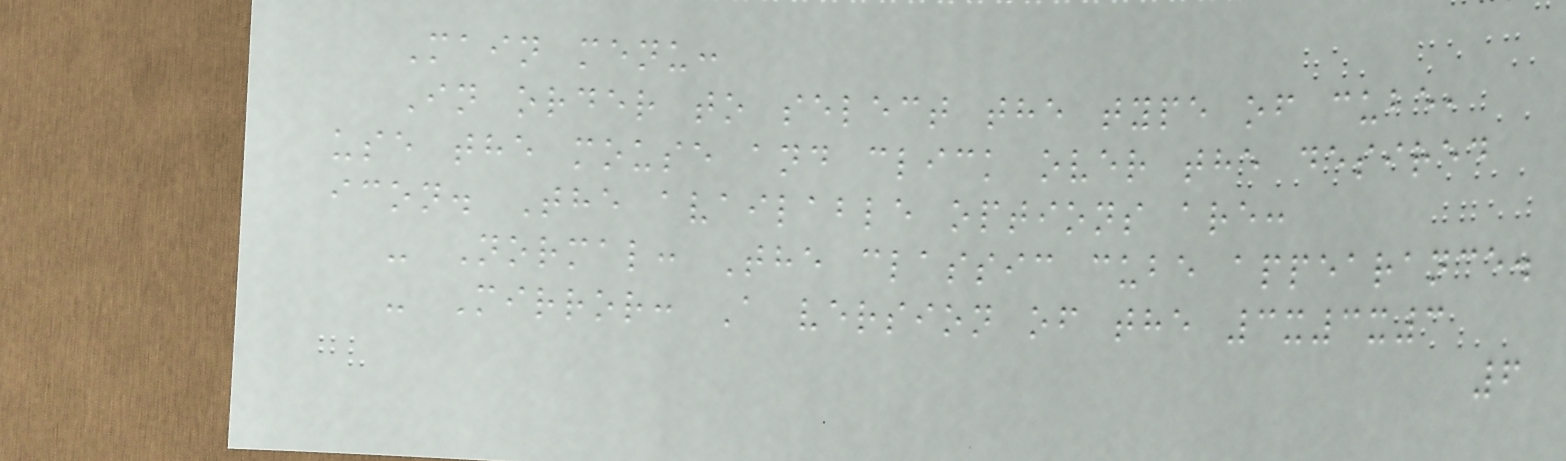Main menu:
In order to select the type of cube,
use the mouse and click over the desired
icon. The available options are:
- Normal: The classic cube appearance.
- Mirror: A version of the 3x3x3
6
